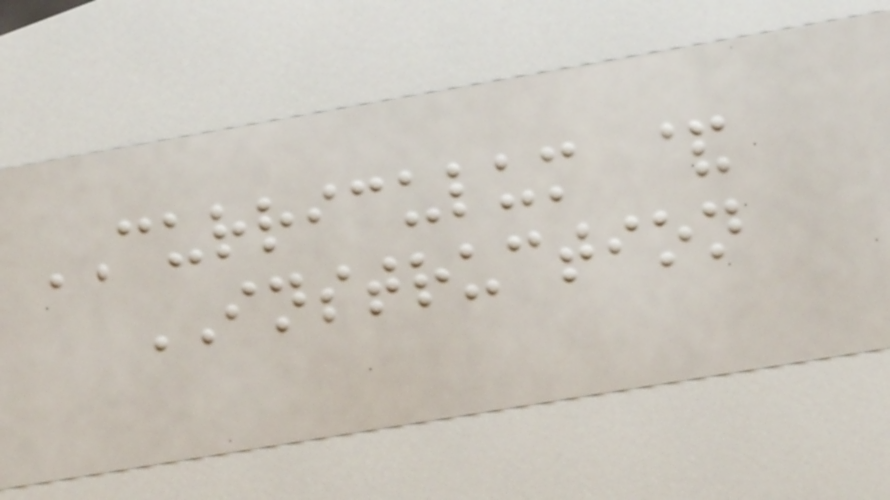CURRICULUM &
INSTRUCTION
